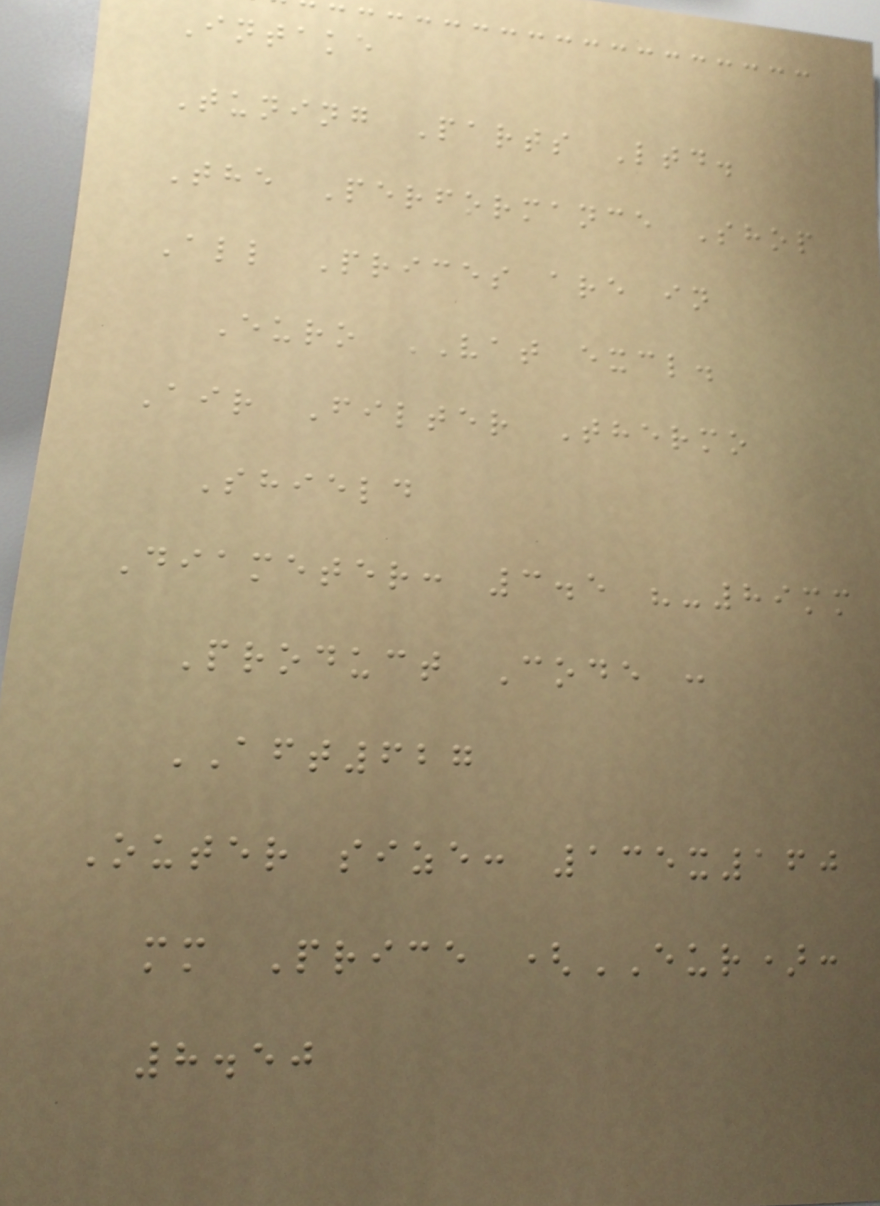Intake
Tuning Parts Ltd.
The Performance Shop
All Prices are in
Euro VAT excl.
Air Filter Thermo
Shield
Diameter: 3.5 "-89mm
Product Code :
AFT627
Outer size: 135x160
mm Price (EUR):
8.50
